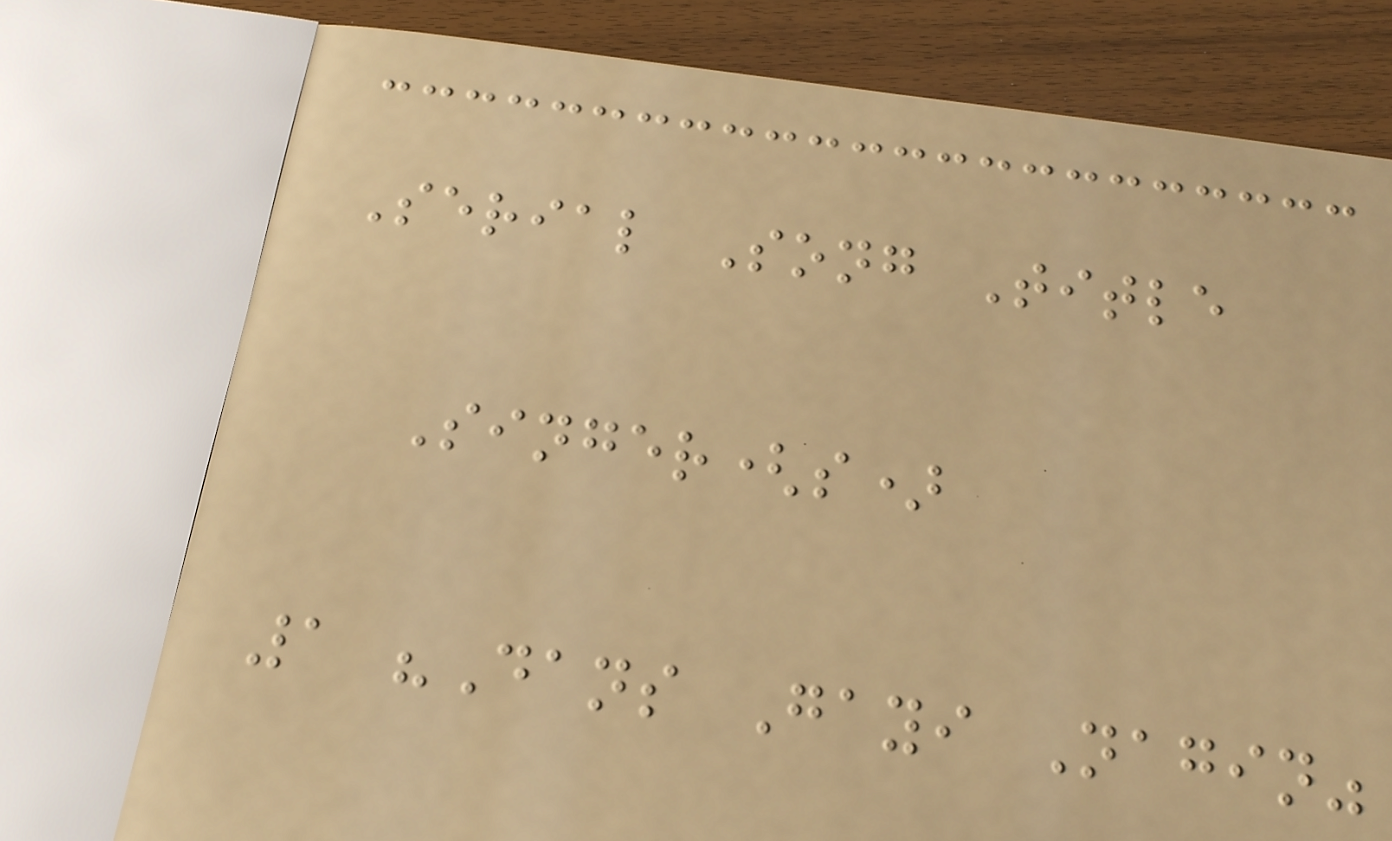Serial Song Title
Singer(s)
1 "Dans Gayi Nagin"
